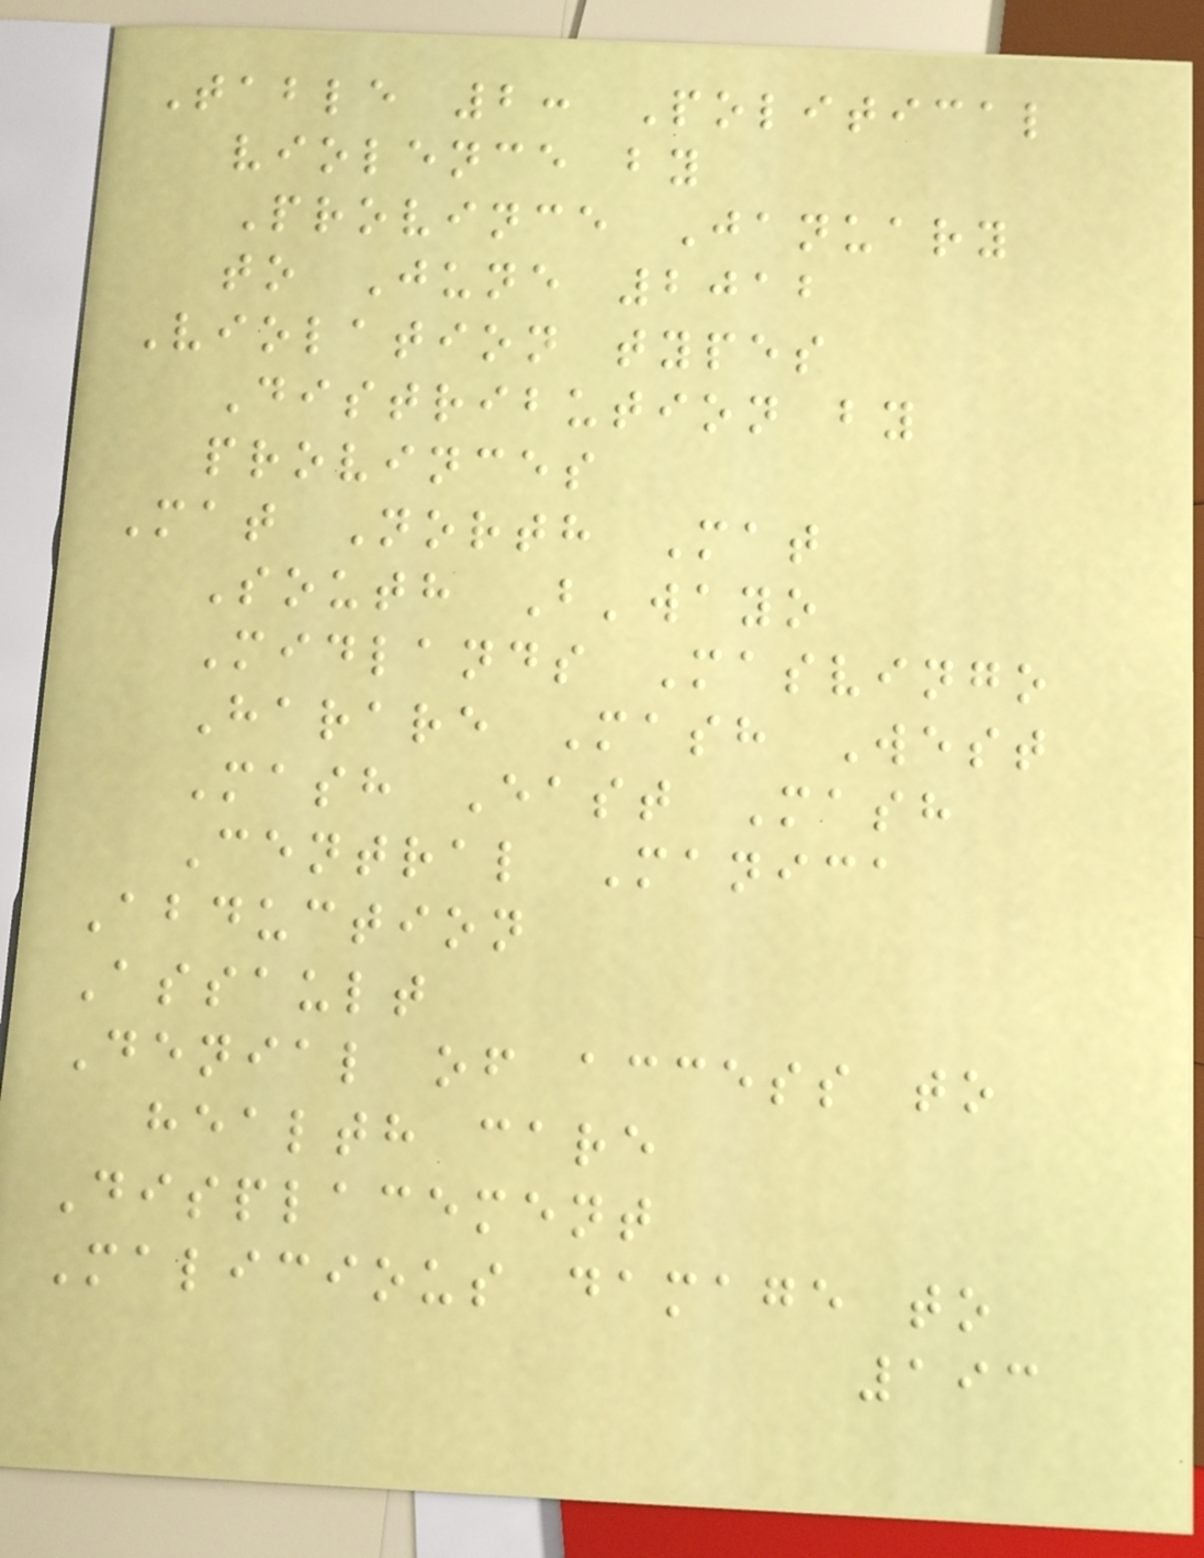Table 2: Political
violence by
Province January
to June 2012
Violation types
Distribution by
provinces
Mat North Mat
South B'wayo
Midlands Masvingo
Harare Mash West
Mash East Mash
Central Manica
Abduction
Assault
Denial of access to
health care
Displacement
Malicious damage to
193
